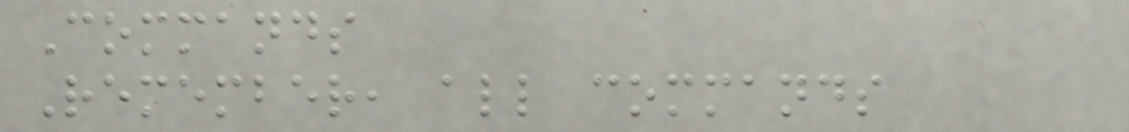Commands
Remember, all commands
